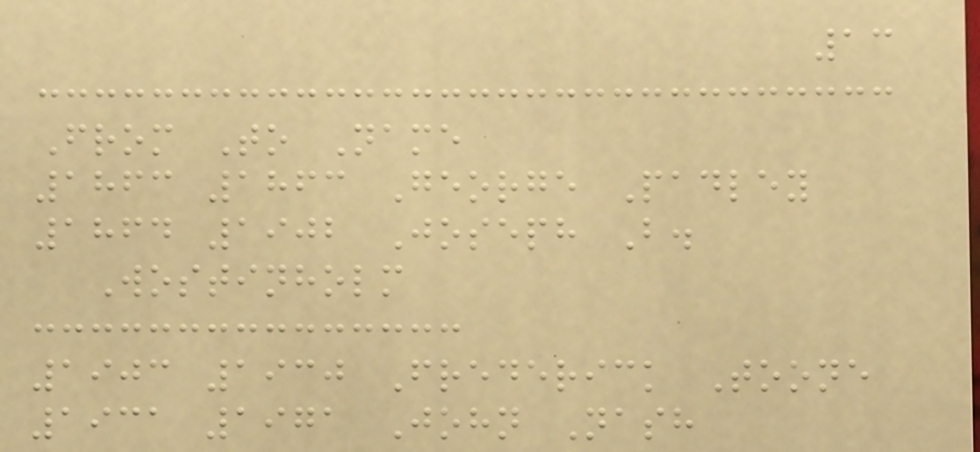13
From To Name
1863 1863 George Padley
1864 1902 Joseph B.
Wostinholm
1903 1930 Frederick Toone
1931 1971 John Nash
